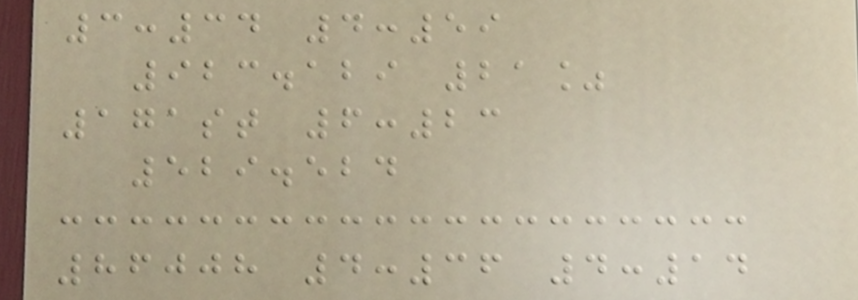3:34 4:59
923.129 21%
171st 6:23
529.524
86008 4:36 4:14
